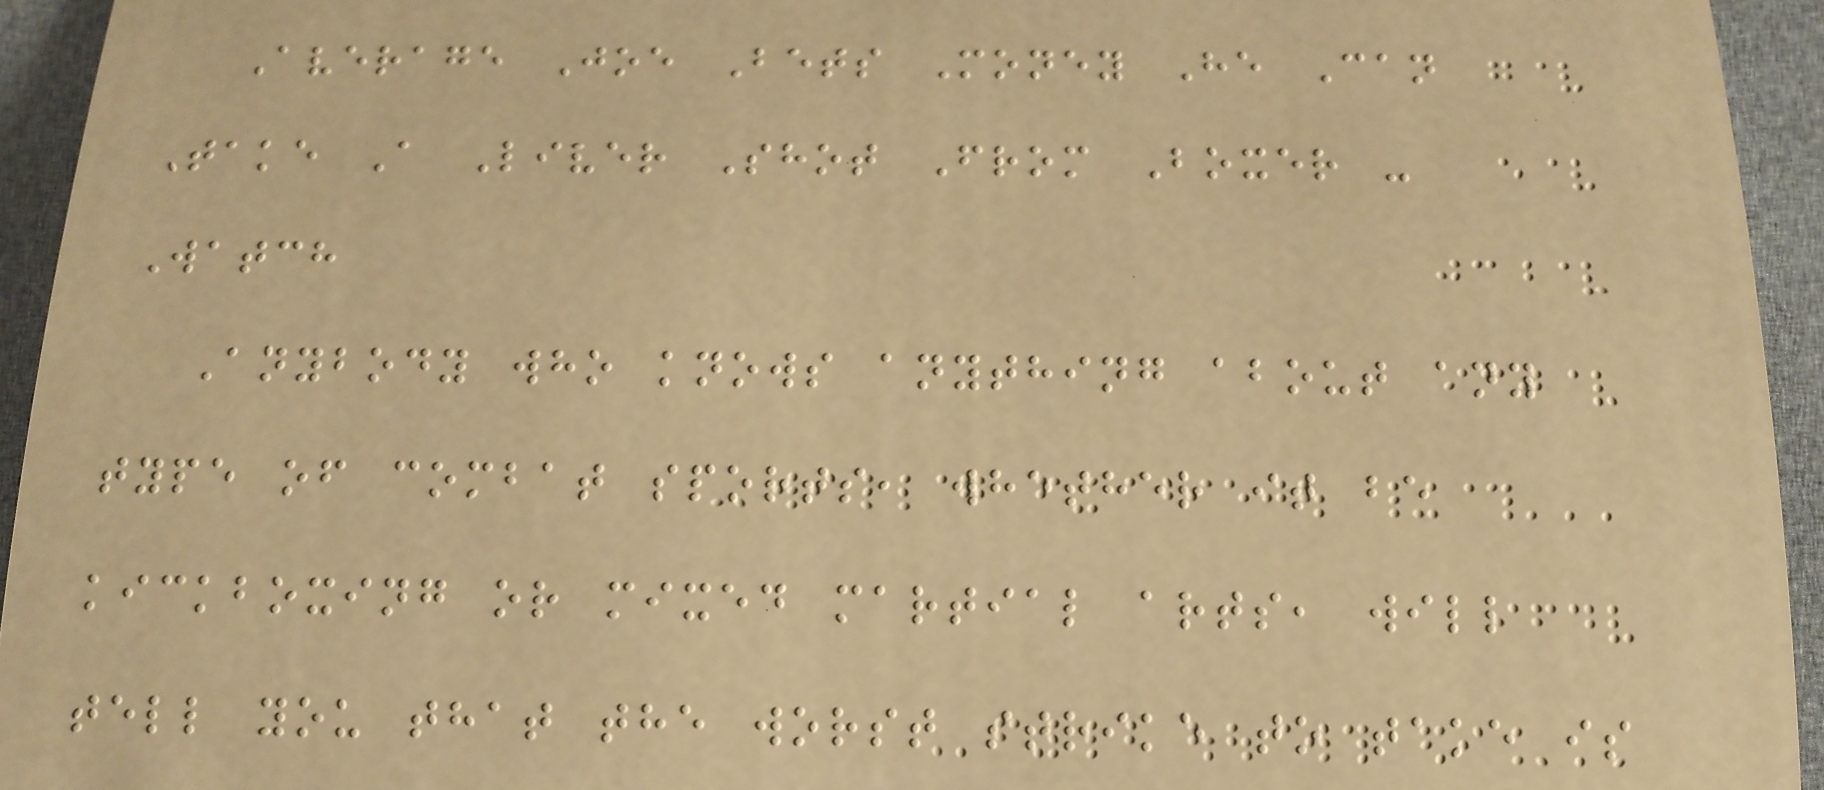Average Joe Bets Money He Can
Take A Liver Shot From Boxer -
Watch
Anybody who knows anything about any
type of combat sports, whether it be
kickboxing or mixed martial arts, will
tell you that the worst strike to take is
